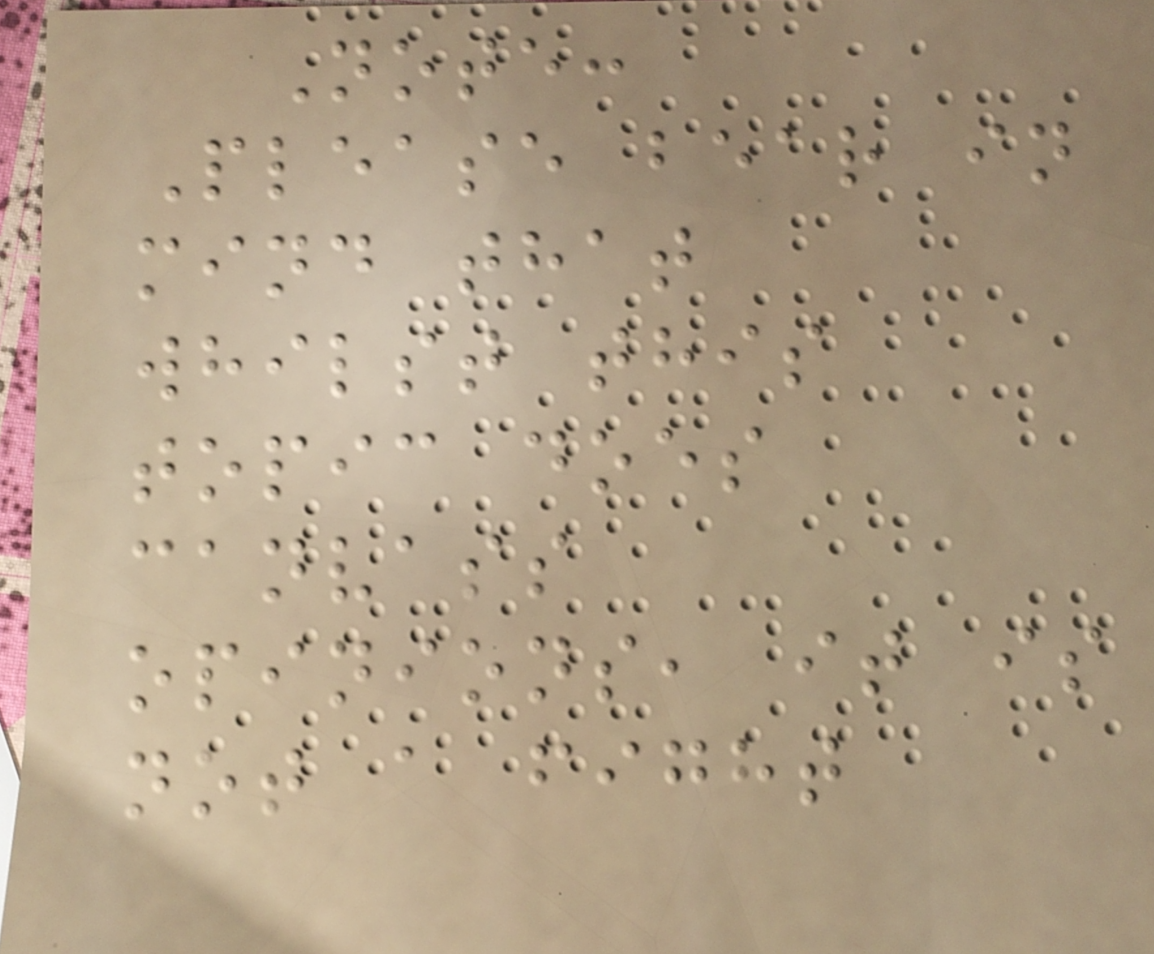Note:
Please bear in
mind that
whilst this
topic does
canvass
opinions, it is
not a fight
